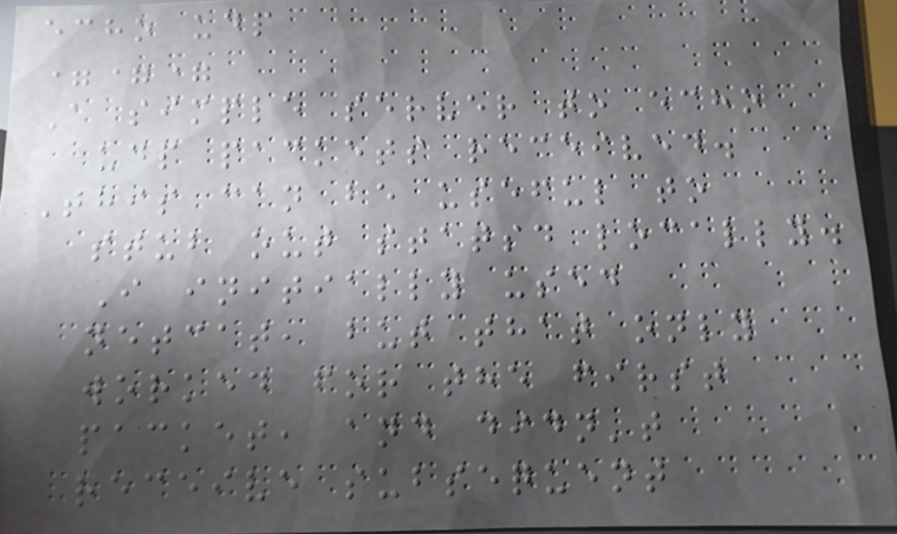echo udp
===
A simple server to echo
udp packets received.
This can be useful to
stub out statsd locally.
I initially used
netcat, but that only
worked for the first
packet, and didn't
receive subsequent
